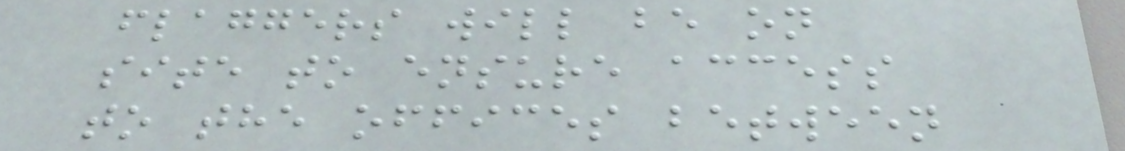flaggers will be on
site to ensure access
to the offices between
